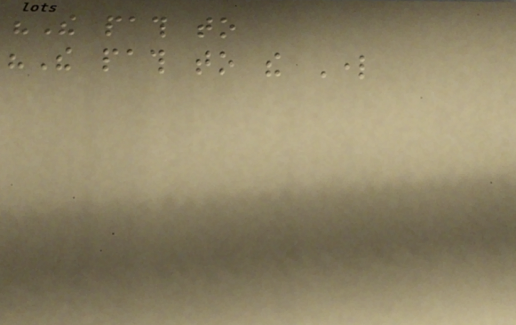"The path to
"The path to the Lord
